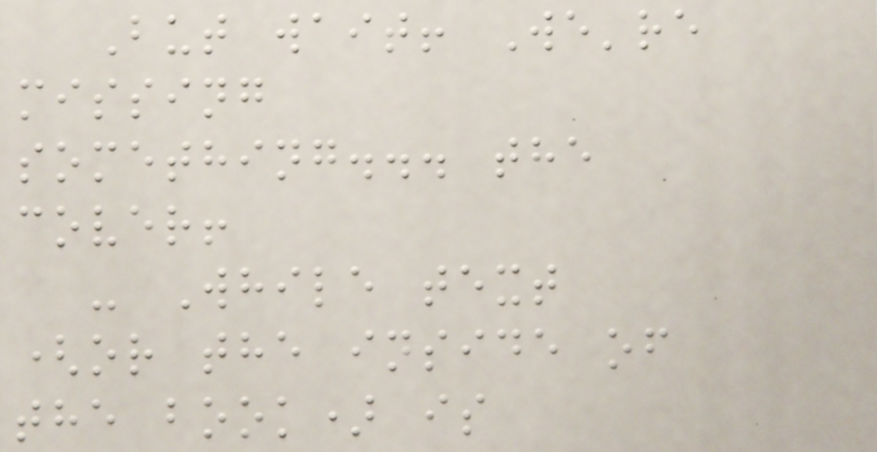But wait! We're
missing
something... the
cover!
- While text
(or the inside of
the book) is
